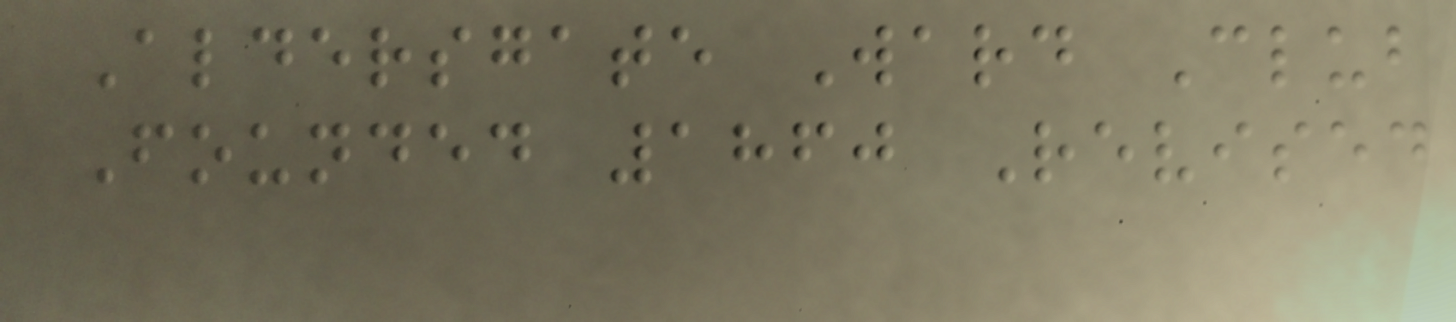Aldersgate Ward Club
Founded 1860 Revised
